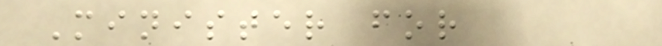Minister for
